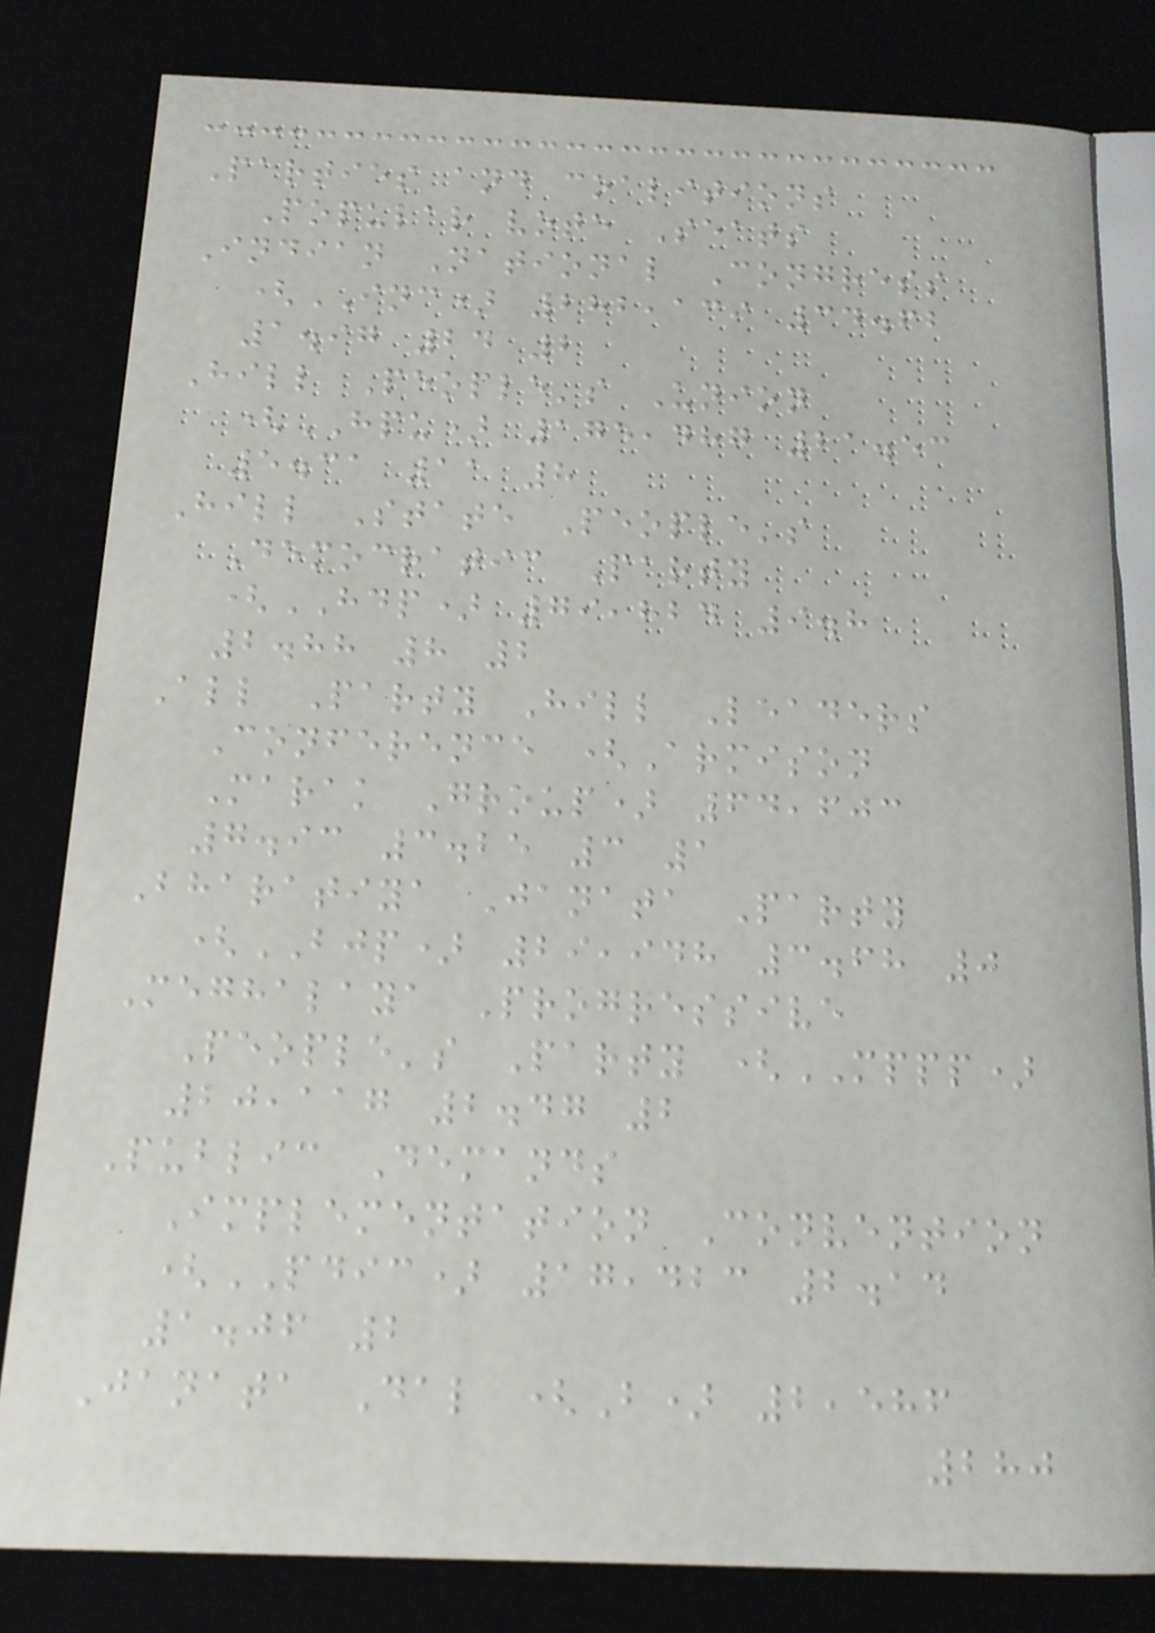Parties and coalitions
Popular vote Seats
Indian National Congress
(INC) 282,139 34.62
1.97 24 2
Hill People's Union
(HPU) 175,487 21.53
5.31 11 8
Hill State People's
Democratic Party
(HDP) 79,824 9.8
2.88 8 2
All Party Hill Leaders
Conference (Armison
Marak Group) 64,603
7.93 3.25 3 1
Bharatiya Janata Party
(BJP) 29,948 3.68 0
Meghalaya Progressive
People's Party (MPPP)
20,117 2.47 2
Public Demands
Implementation Convention
(PDIC) 17,423 2.14
1.06 2
Janata Dal (B) 2,586
280
